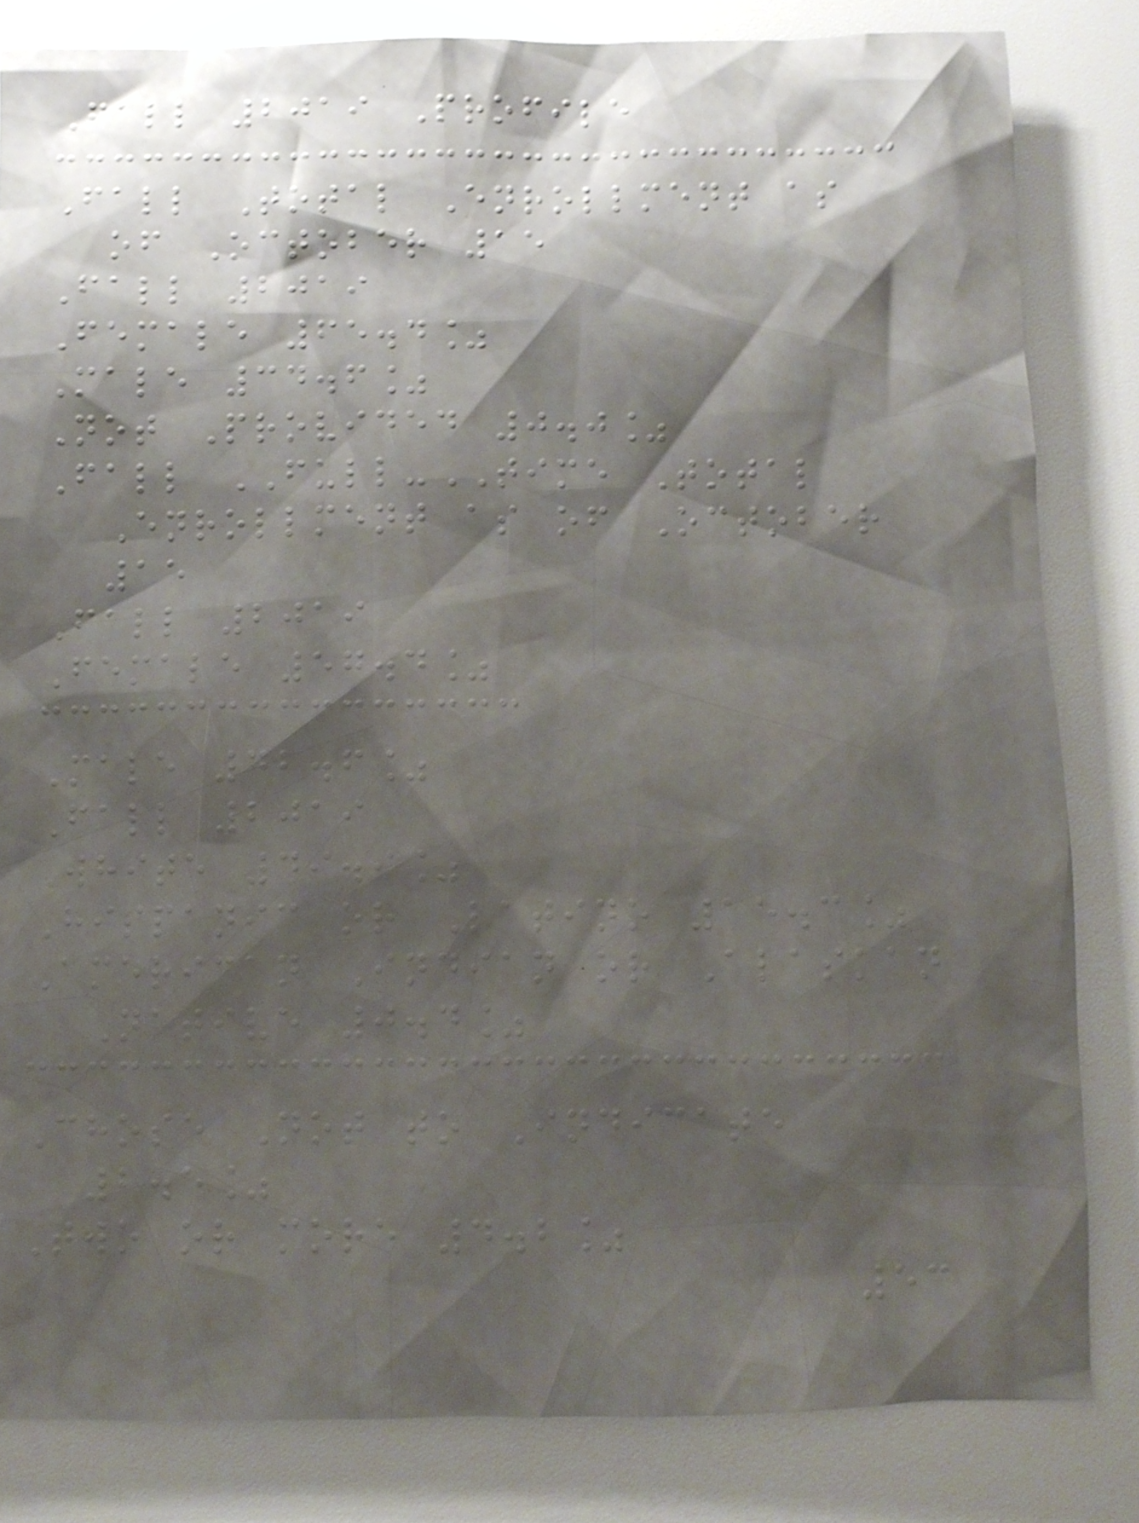Fall 2019 Profile
Fall Total Enrollment as
of October 15
Fall 2019
Female 65.4%
Male 34.6%
Not Provided 0.0%
Fall FULL-TIME Total
Enrollment as of October
15
Fall 2019
Female 57.4%
Male 42.6%
Fall 2019
White 49.9%
Hispanic or Latino 15.3%
American Indian or Alaskan
Native 0.4%
Chose Not to Indicate
2.5%
Two or more 4.2%
53
